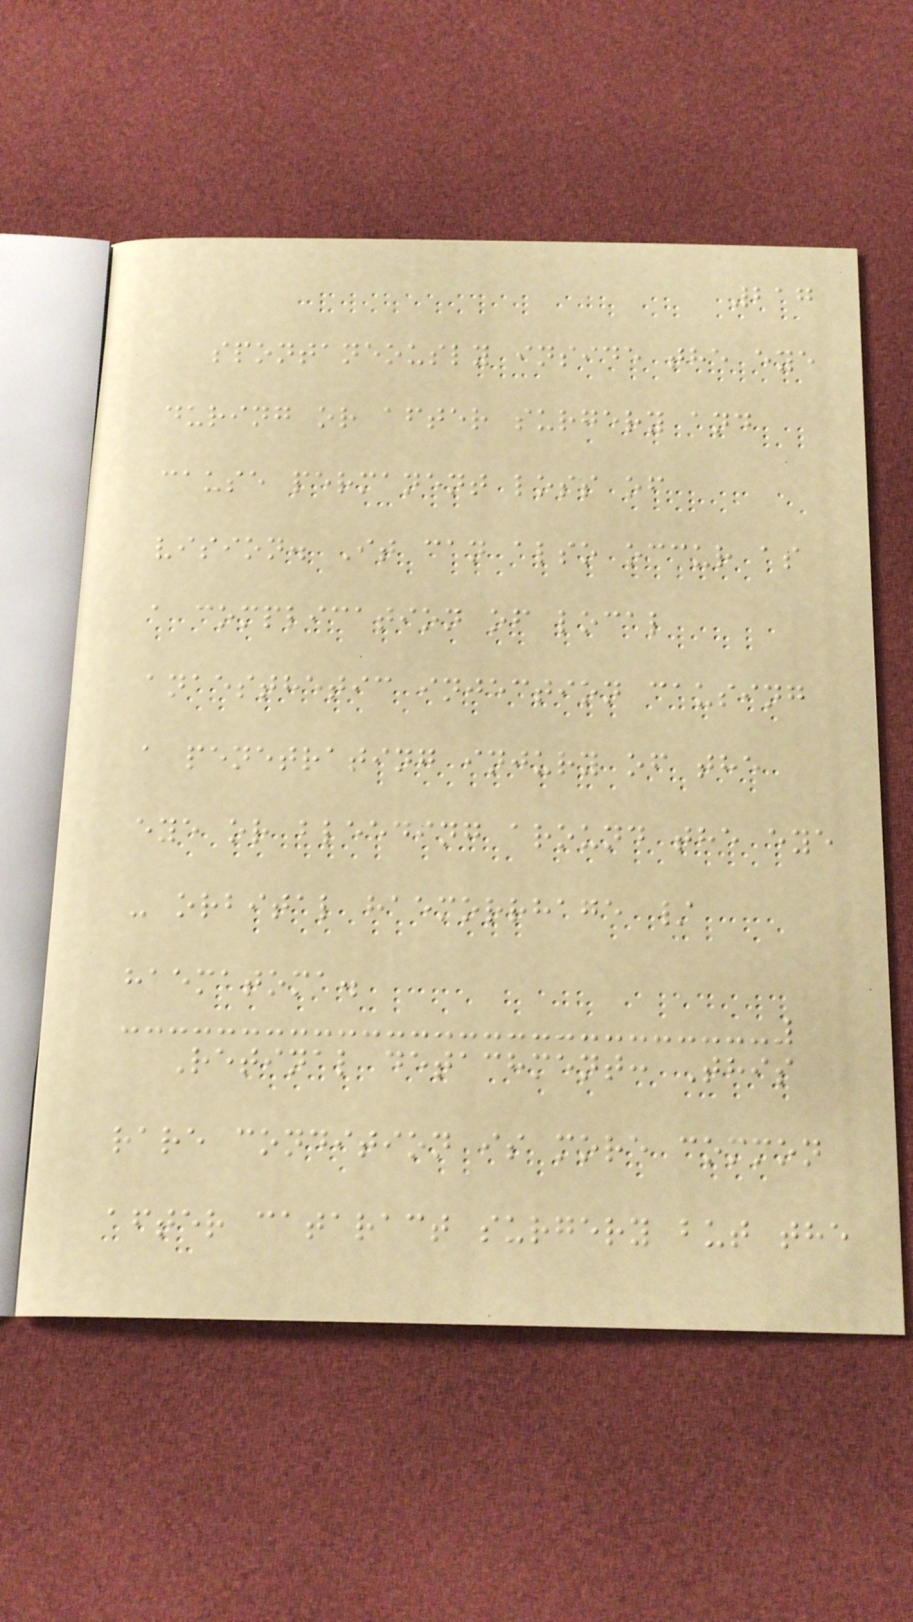217
spontaneously inside the eye
during or after surgery and
cause permanent loss of
vision. It can also occur as
a complication of local
anaesthetic injection causing
a penetrating injury of the
eye or bleeding around the eye
- orbital haemorrhage /
haematoma.
Retinal detachment: This
rare condition is more common
after cataract surgery but the
